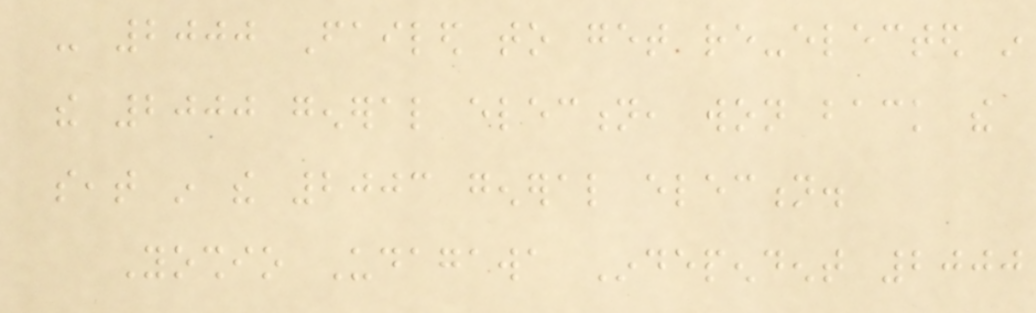- 2000 Failed to get re-elected in
the 2000 general election, won back the
seat in the 2003 general election.
Yoshio Udagawa Independent 2000
